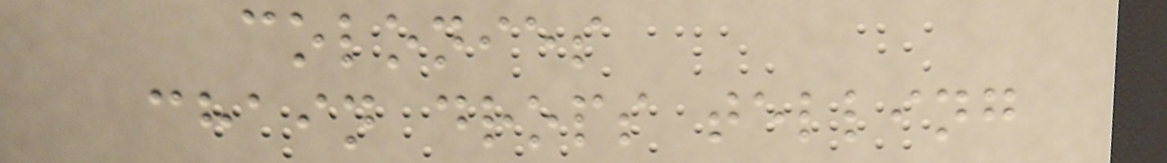colonies
chain drops telling
